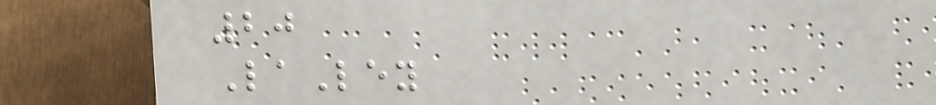20
LaLey
